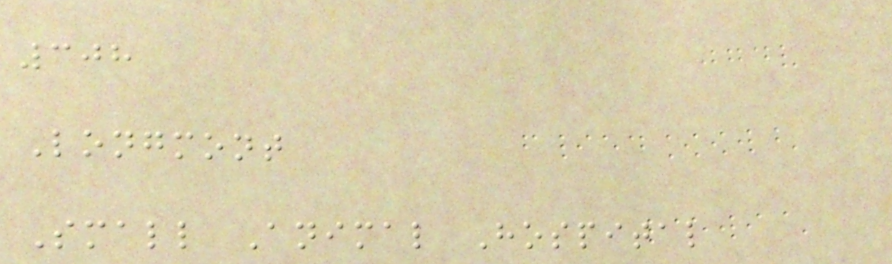308
Longmont
Small Animal Hospital
